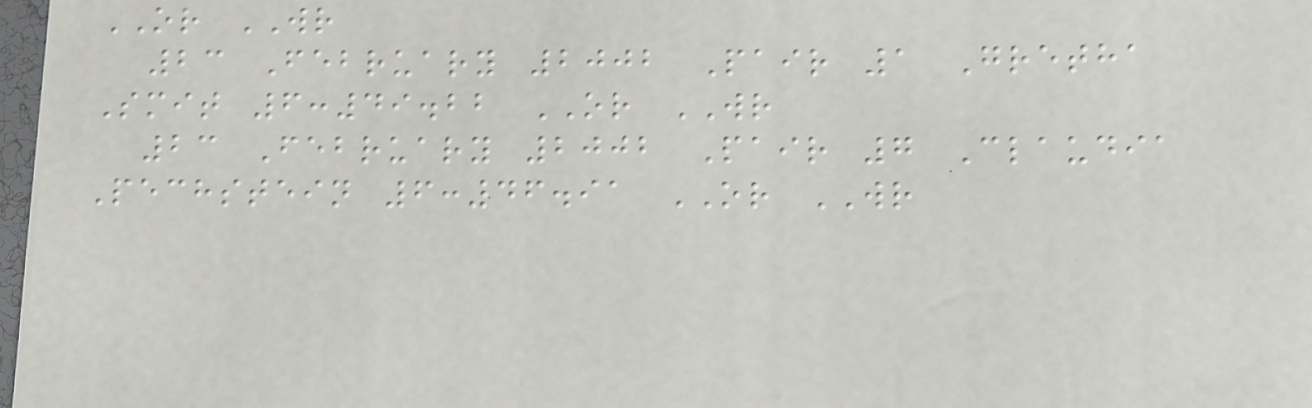OR WR
23 February 2002 Pair 1 Gretha
Smit 6:49.22 OR WR
23 February 2002 Pair 7 Claudia
Pechstein 6:46.91 OR WR
